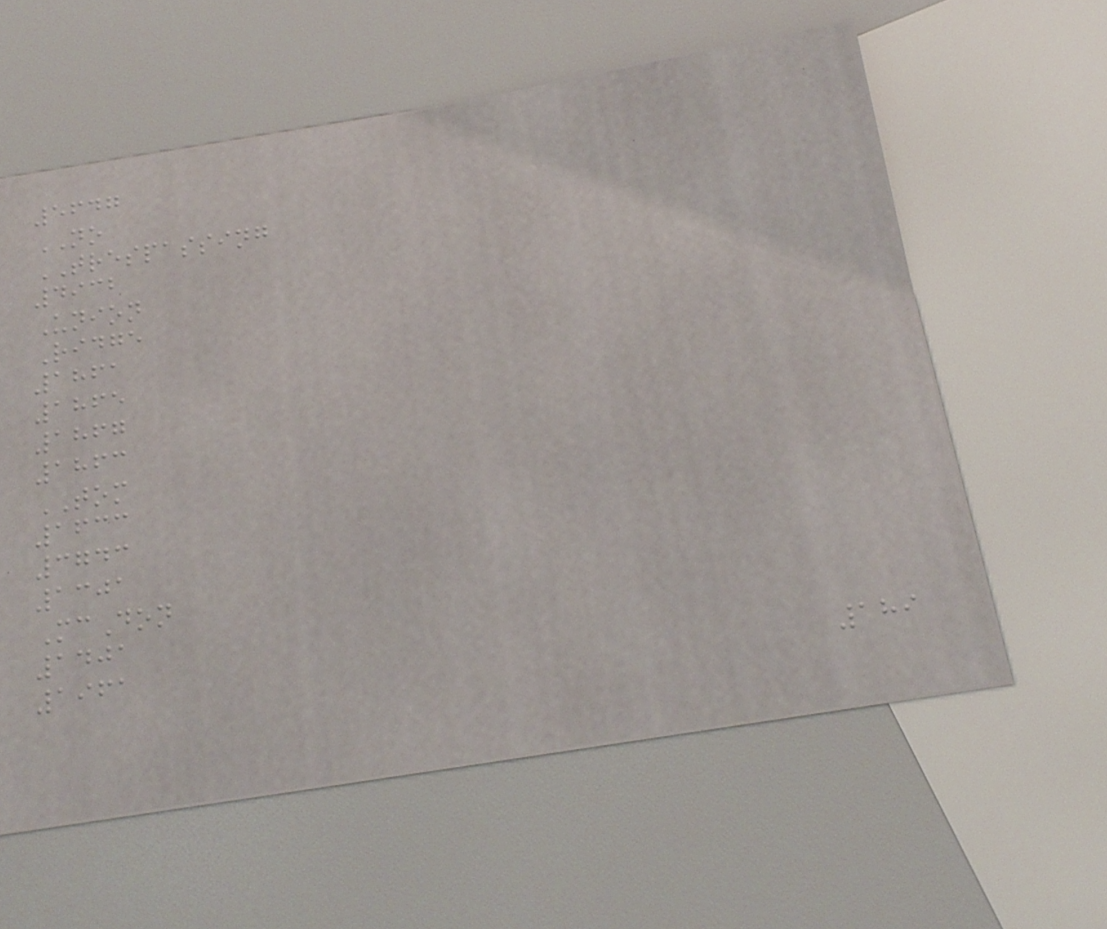5647
NO
TRESPASSING
4932
Union
Ridge
1861
1865
1867
1863
TOM
1633
3743
1301
McDon
1401
1961
189
